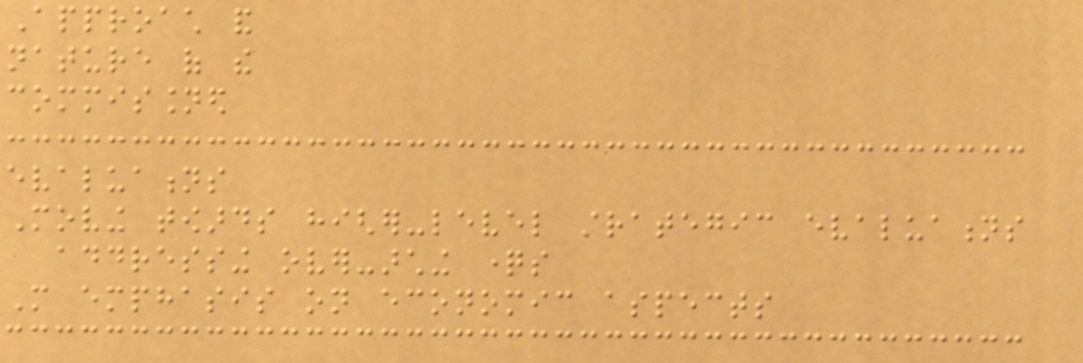Approach and
nature of the
commissioned
evaluations
Moving towards higher-level strategic evaluations
addressing over-arching questions
More emphasis on economic aspects
